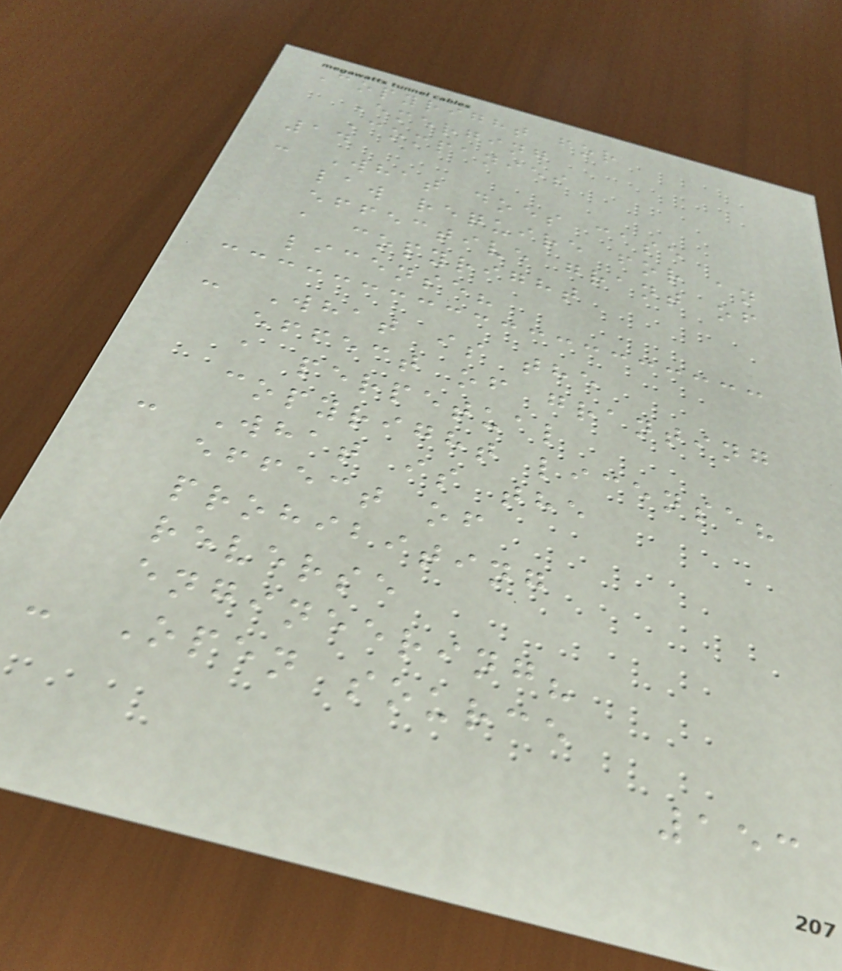Copyright for
Emerging
Companies
14
- What does case
law require for an
effective grant of
a copyright
license?
- What is the
effect of granting
a perpetual
copyright license?
- What is the
effect of
prohibiting
reverse
engineering?
- Open source
153
